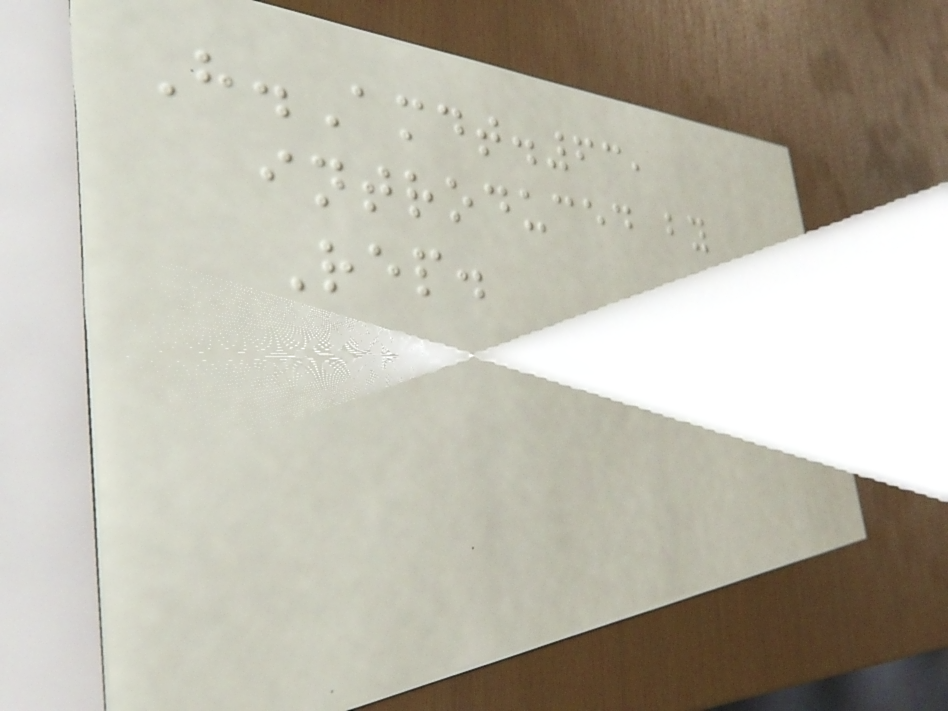H.Amdt.63,
introduced by
Rep.
